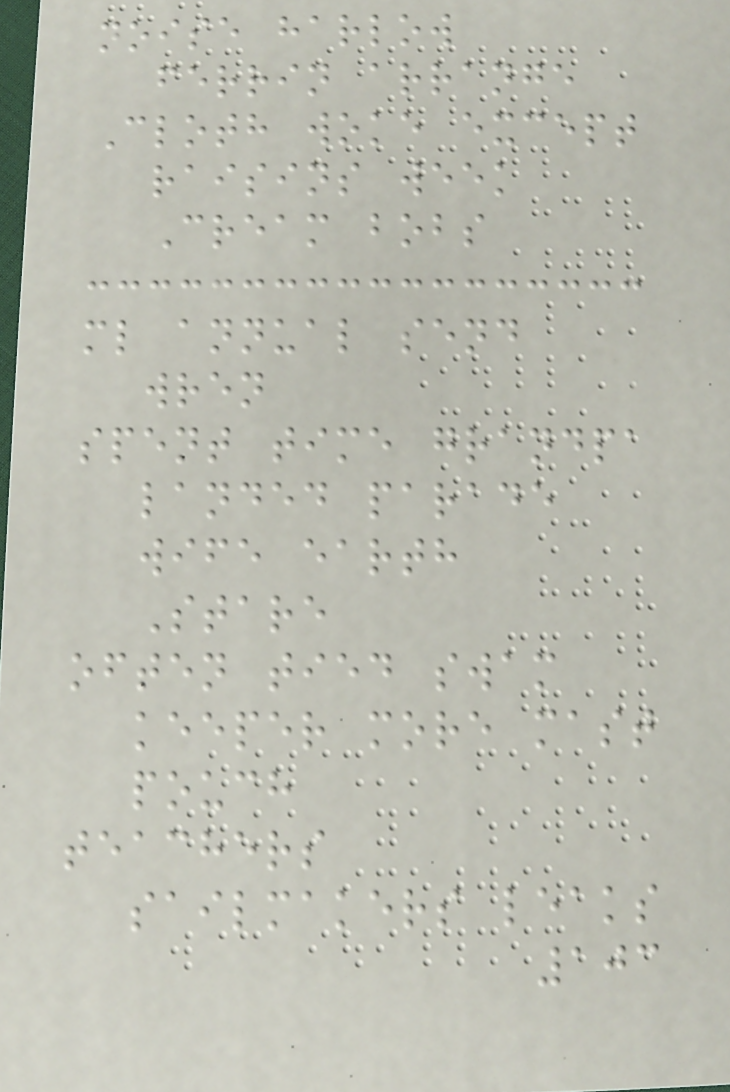noise harlow
ferrin arrange
Cloth woke except
raisins week
Cream bobs
ml annual send
wren
spent time grandpa
landed parade
wife earth
Stare
often tied swam
keeper more mast
pouch
teachers
sailmakers leaks
103
